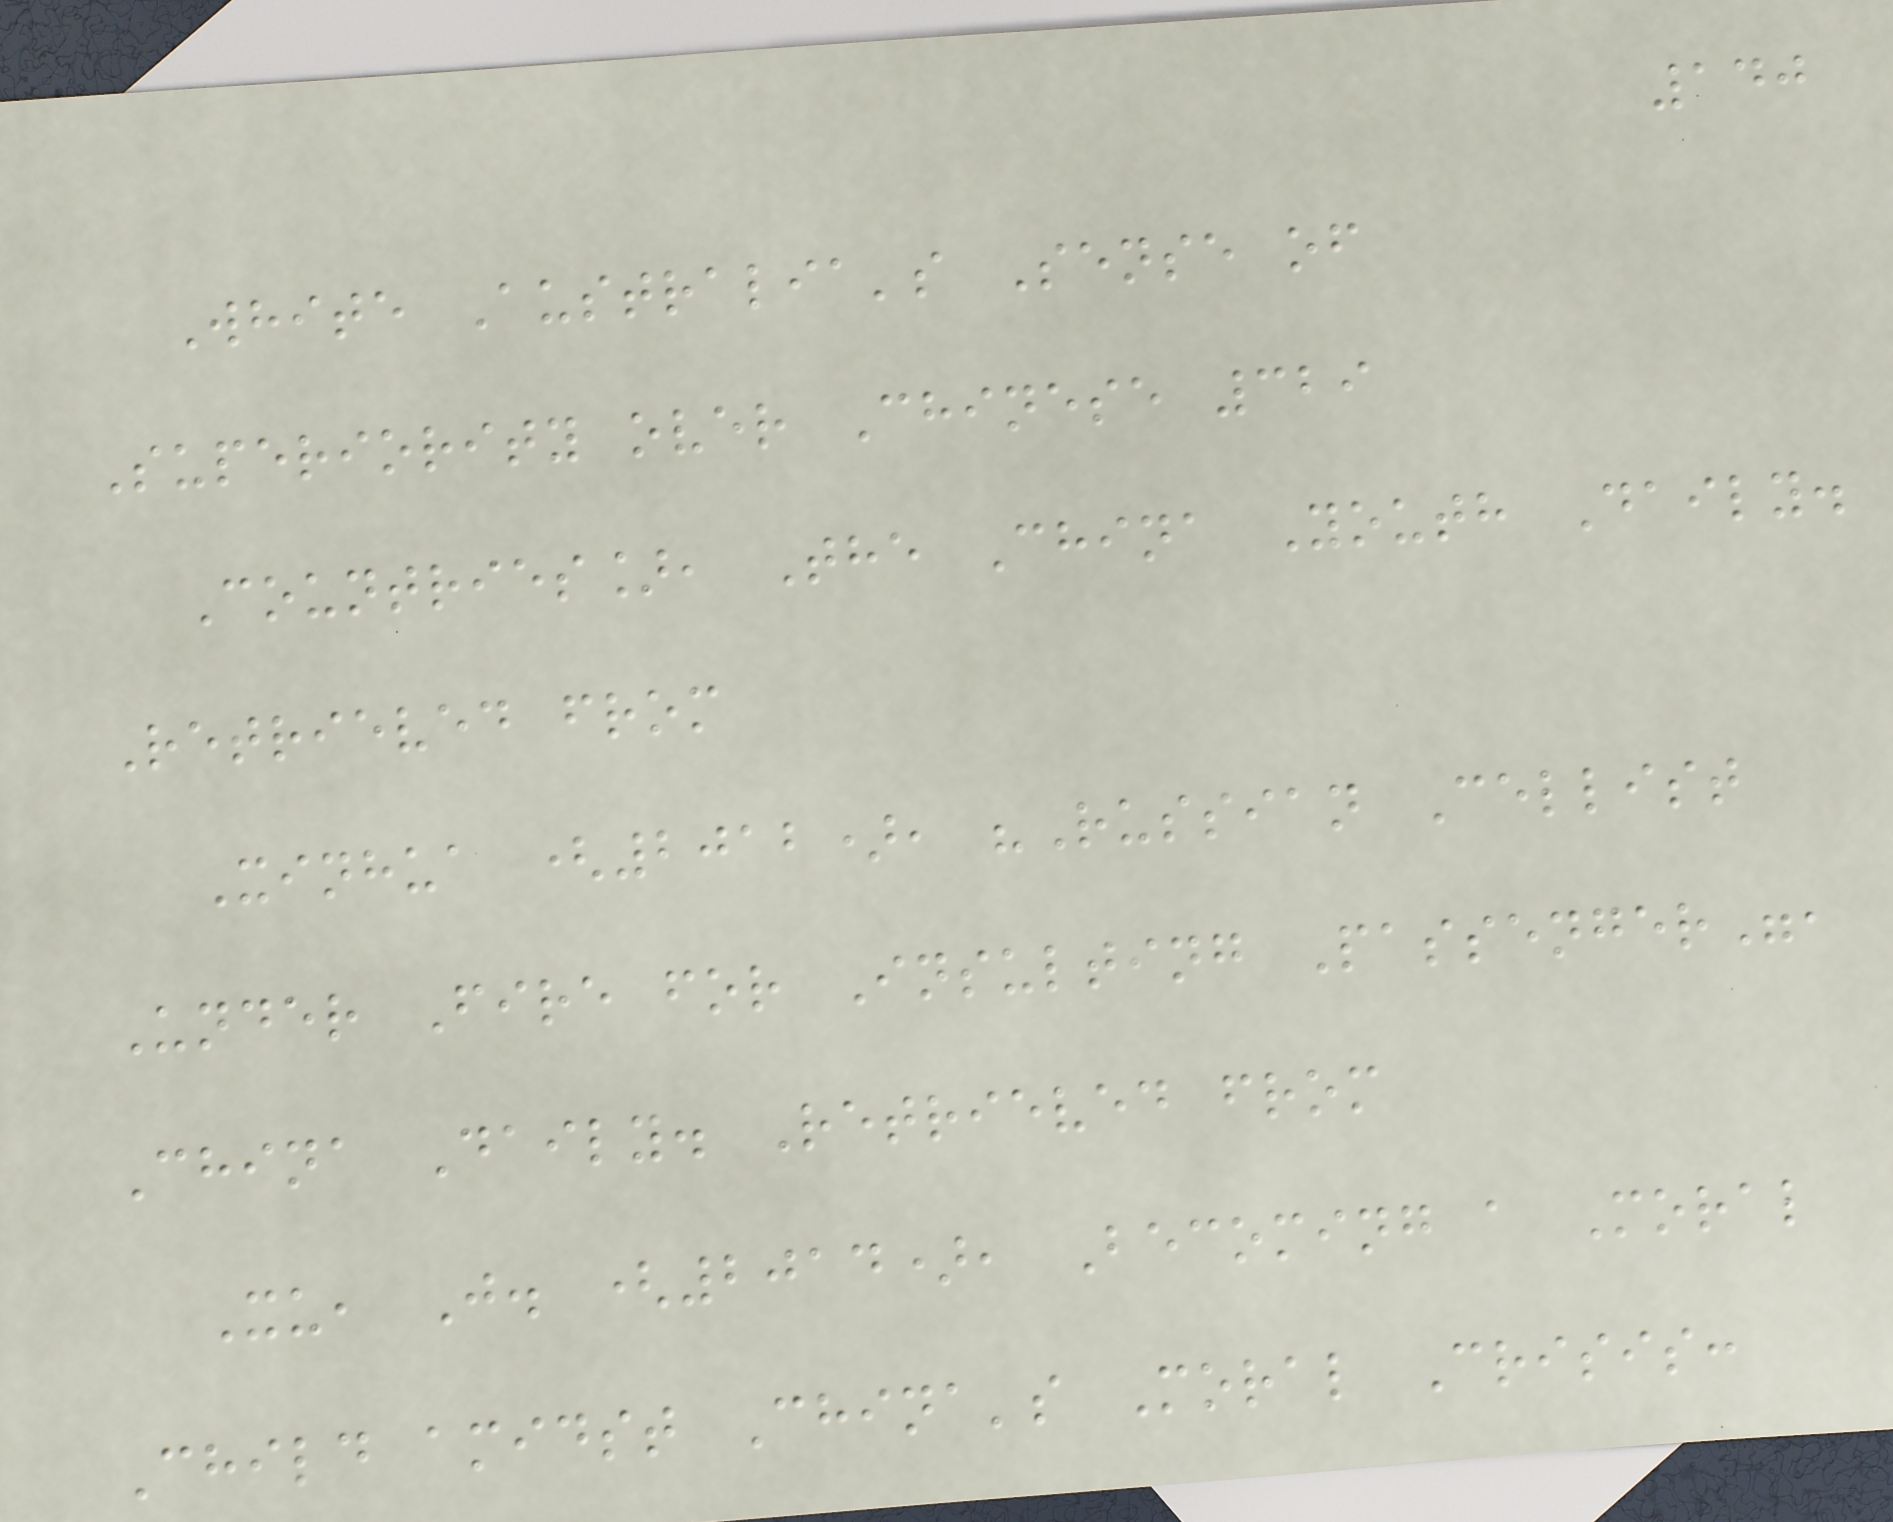140
White Australia's Sense of
Superiority over Chinese 329
Countries], The China Youth Daily.
Retrieved from
Xinhua (2012), "Russian Cellist
Under Fire for Insulting Passenger",
China Daily. Retrieved from
Xu, J. (2014), Becoming a Moral
Child amidst China's Moral Crisis:
